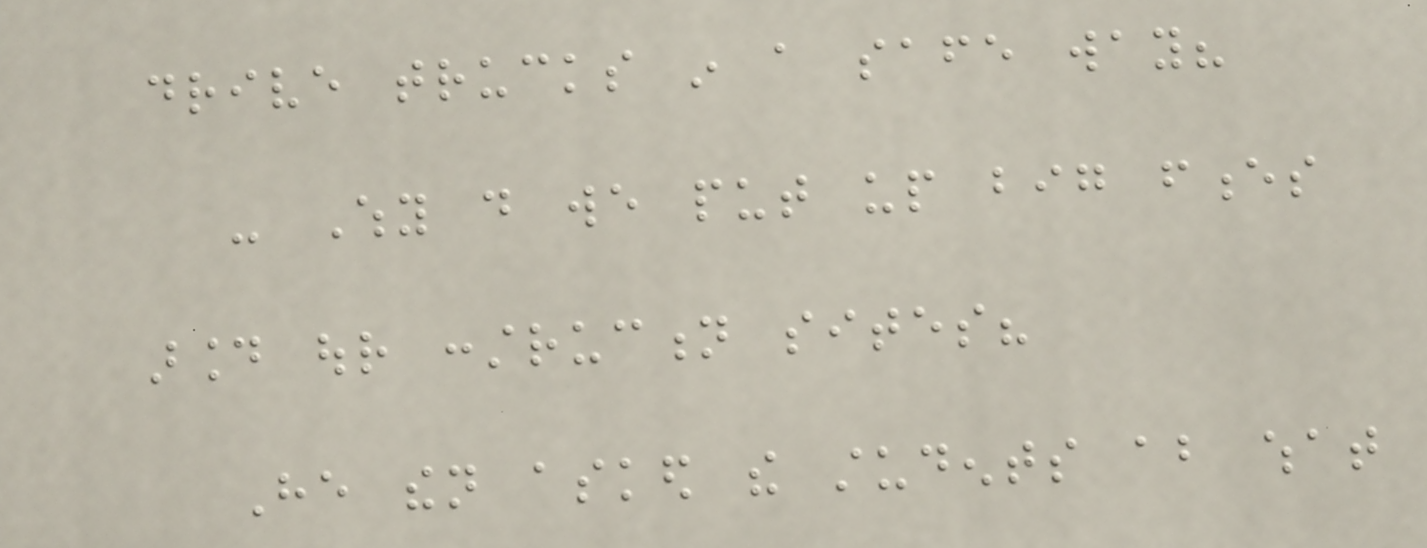drive trucks in a safe way?
- Why do we put up big fences
around our construction sites?
He then asked the students about what
